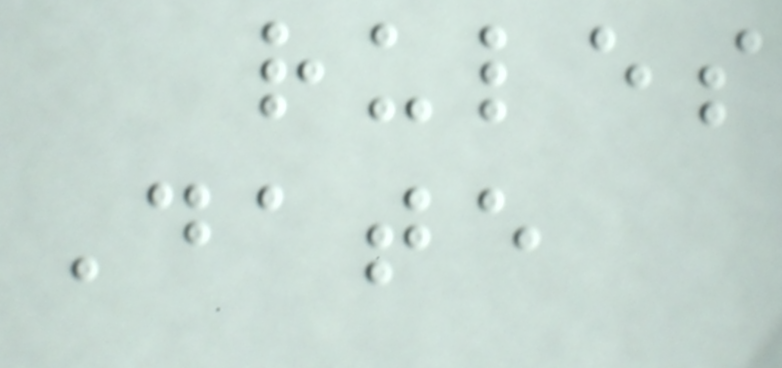rules
Date
